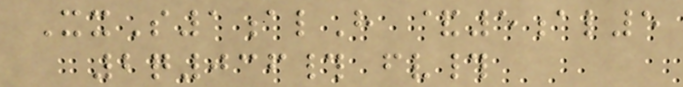XxS1alH &5al5
2q036# fv#
